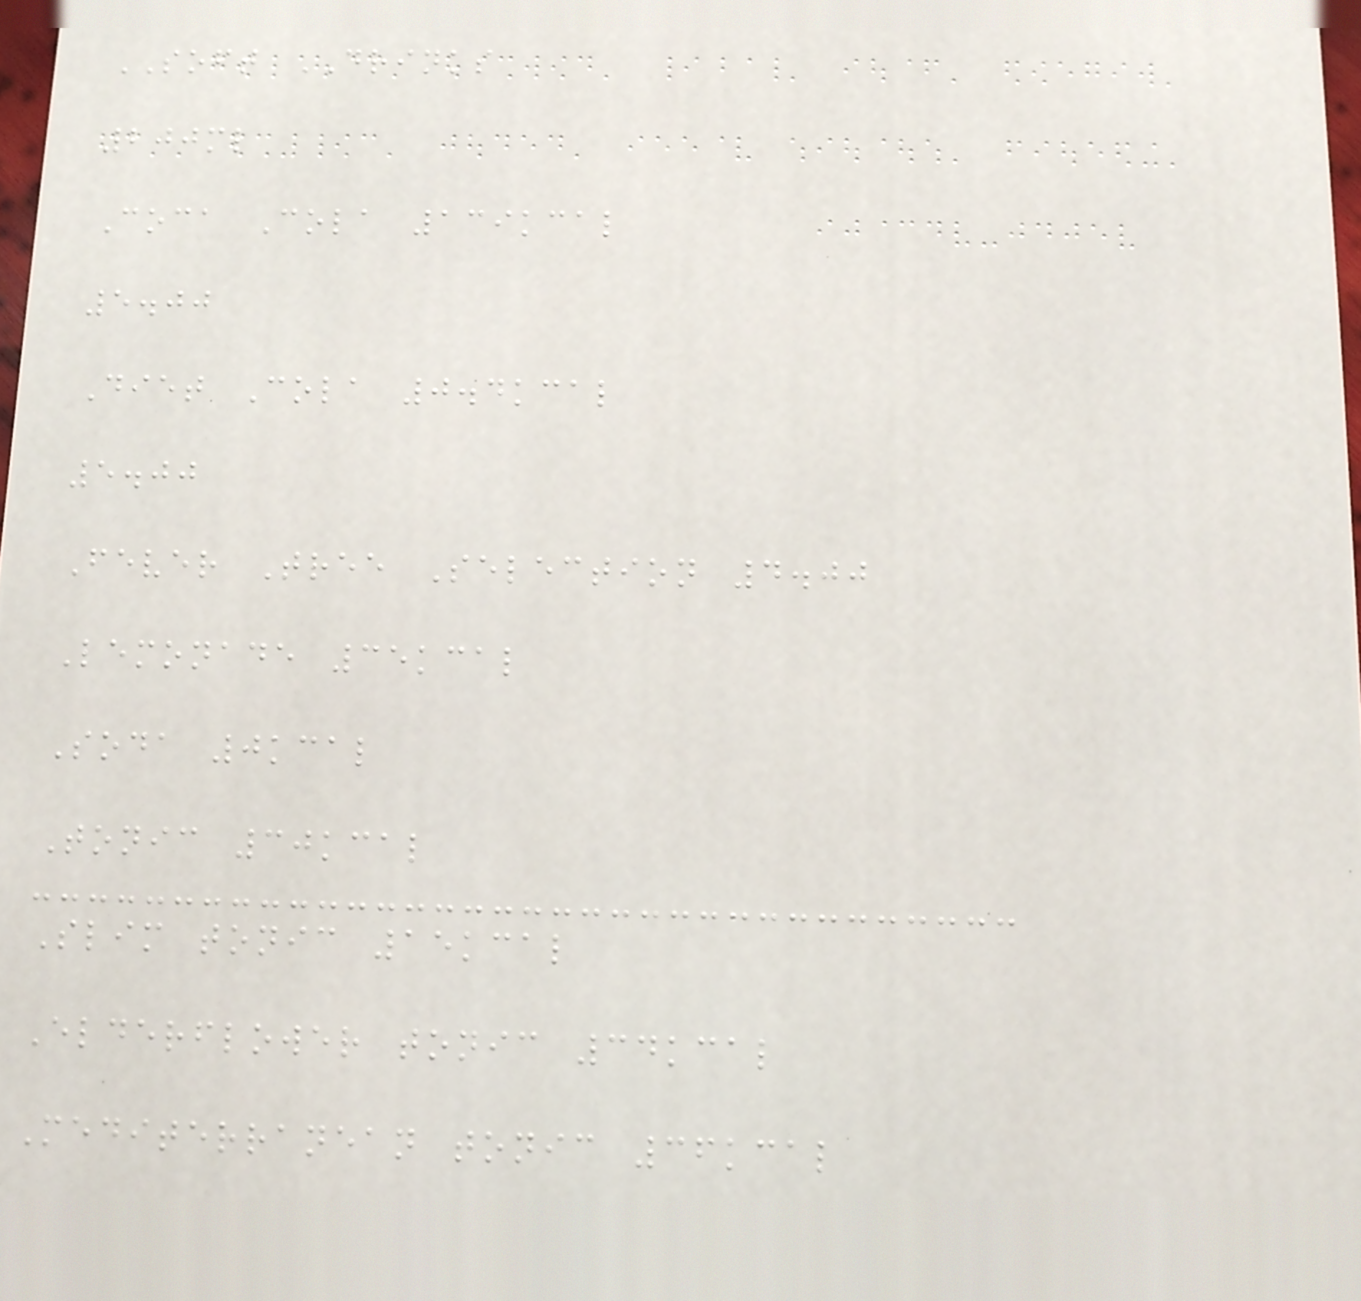SOFT DRINKS
200ml
Coca Cola 139kcal
5.00
Diet Cola 0.4kcal
5.00
Fever Tree Selection 4.00
Lemonade 35kcal
Soda 0kcal
Tonic 30kcal
Slim tonic 15kcal
Elderflower tonic 34kcal
Mediterranean tonic 36kcal
